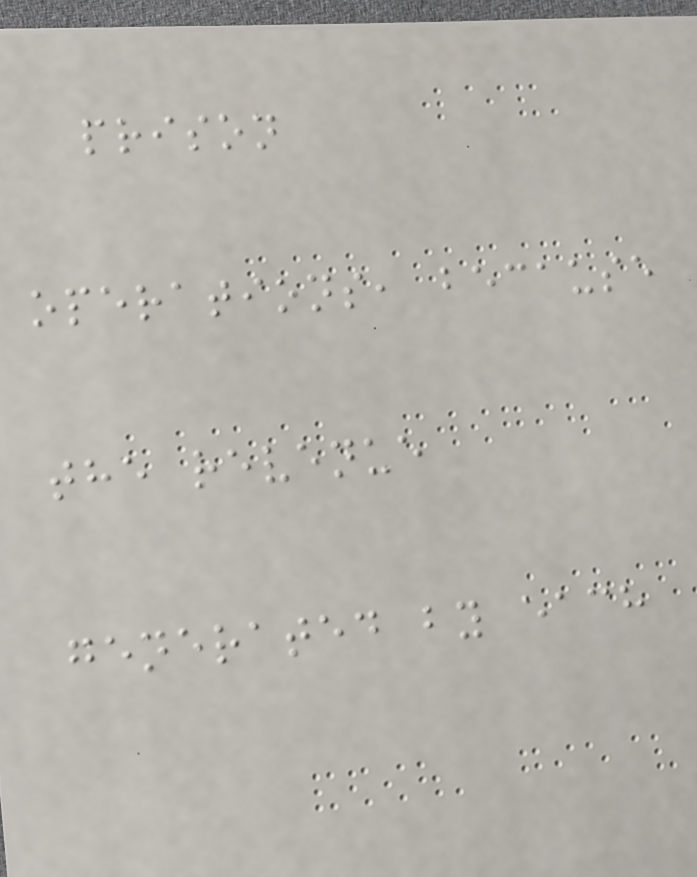prison
operations, because
the revenue
generated by each
